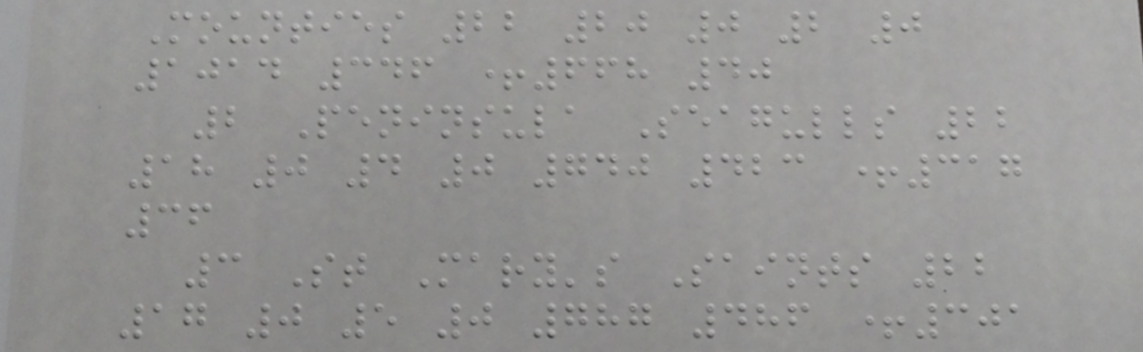Mounties 22 20 0 2 0
1014 346 +668 40
2 Peninsula Seagulls 22
18 0 4 0 740 423 +317
36
3 St Mary's Saints 22
17 0 5 0 787 486 +301
